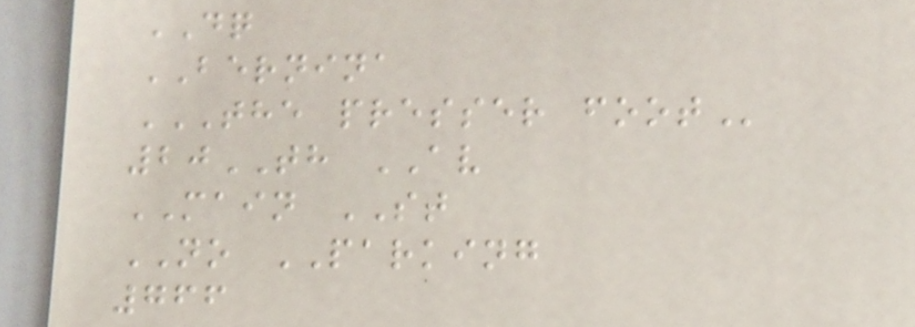DQ
BERNINA
THE PRESSER FOOT
20TH AV
MAIN ST
NO PARKING
766
